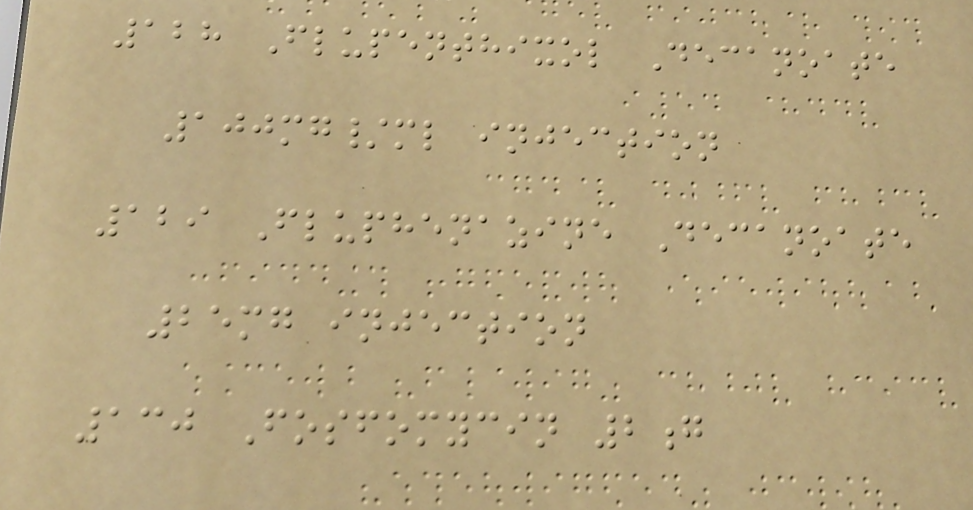128 Flupenthixol Decanoate
100mg/ml injection
129 Fluphenazine Decanoate
25mg injection
130 Fosfomycin 2g
